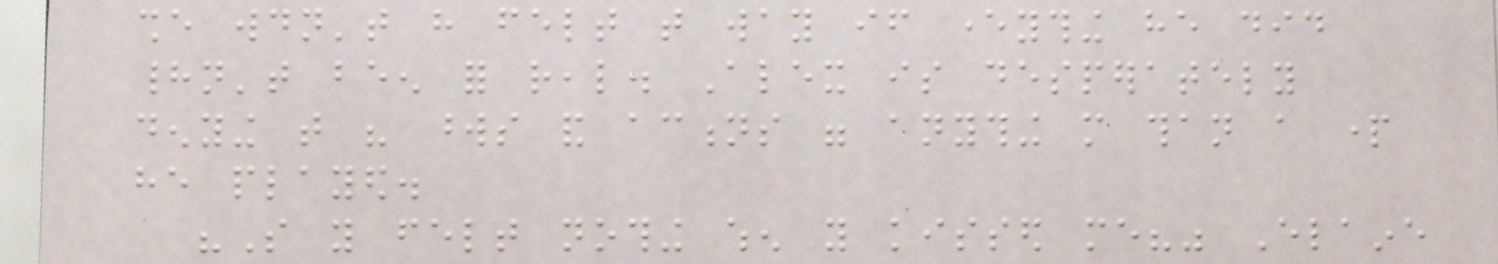she wouldn't have felt that way if everything he did
hadn't been for real. Alex is desperately
denying that his words and actions were anything more than a part
he played.
"So you felt nothing when you kissed me?" Elaine
